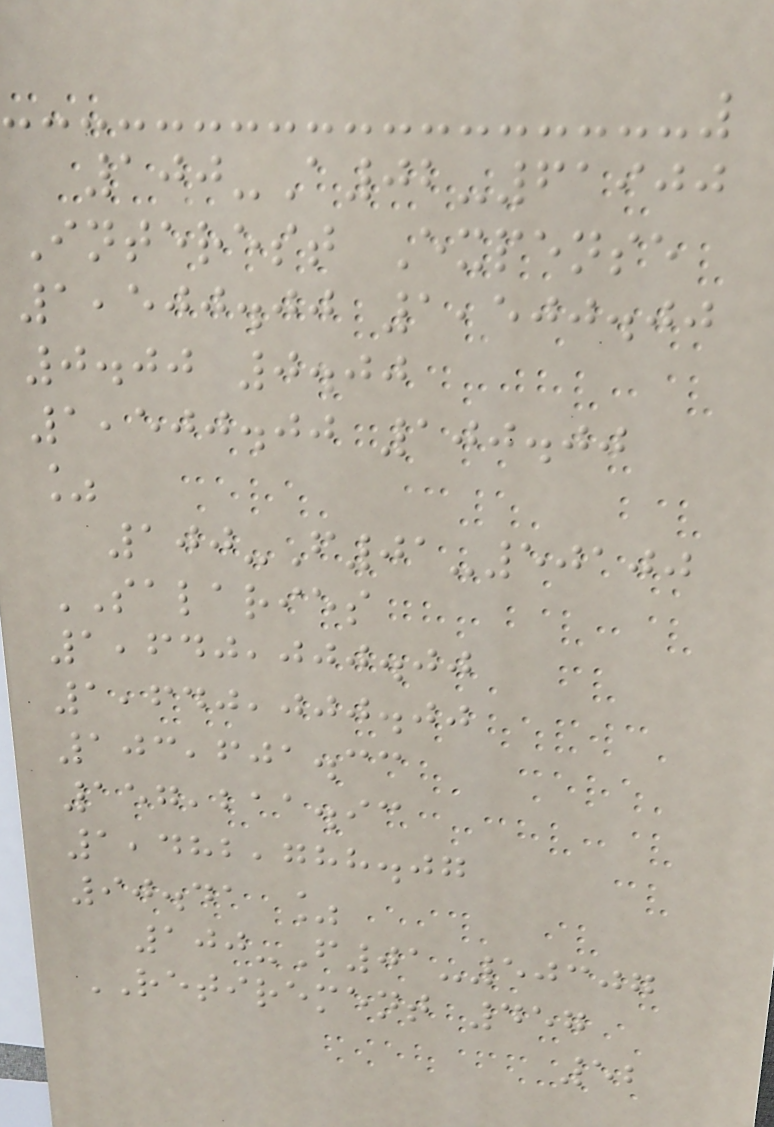100-A02-61900
Interest Expense
1,500.00 1,500.00
0.00 0.00
1,500.00 100.00
%
100-F01-50100
SALARIES
1,640,000.00
1,640,000.00
103,601.33
157,211.93
1,482,788.07
90.41 %
100-F01-50307
RETIREMENT 457
52
